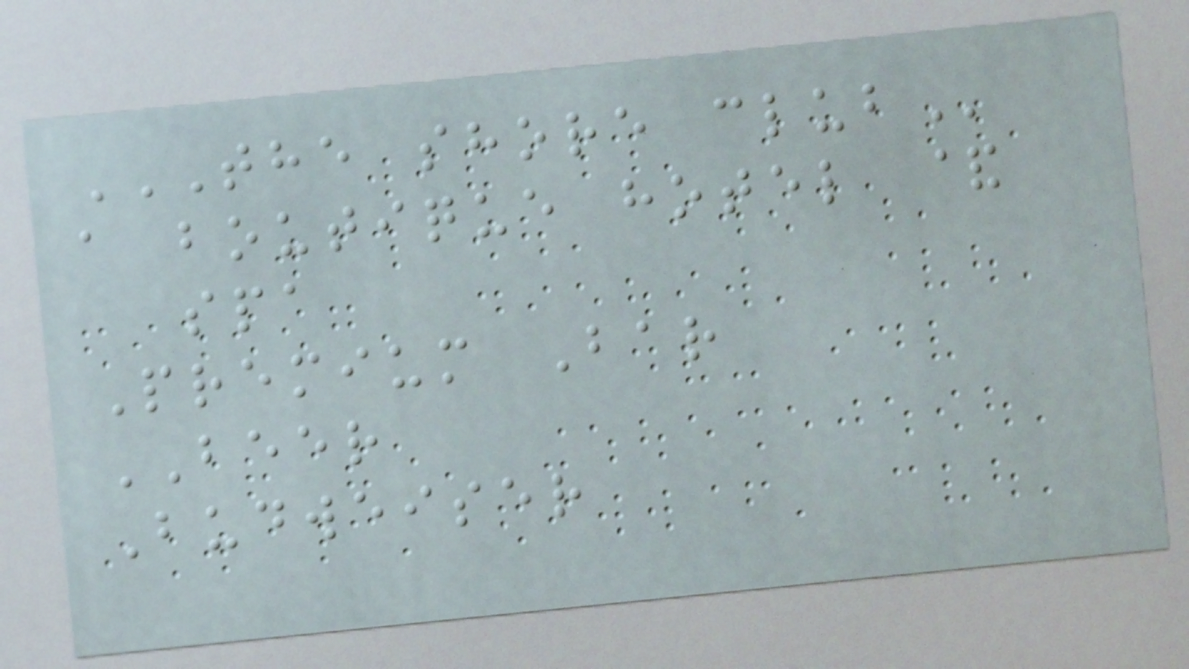THE SHORE CLUB
a boutique hotel &
spa
Premium Bar
BEER
Budweiser
